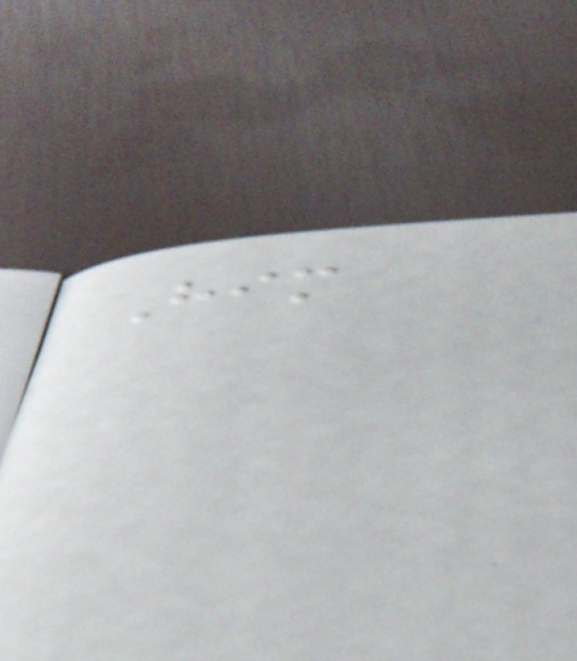Him
